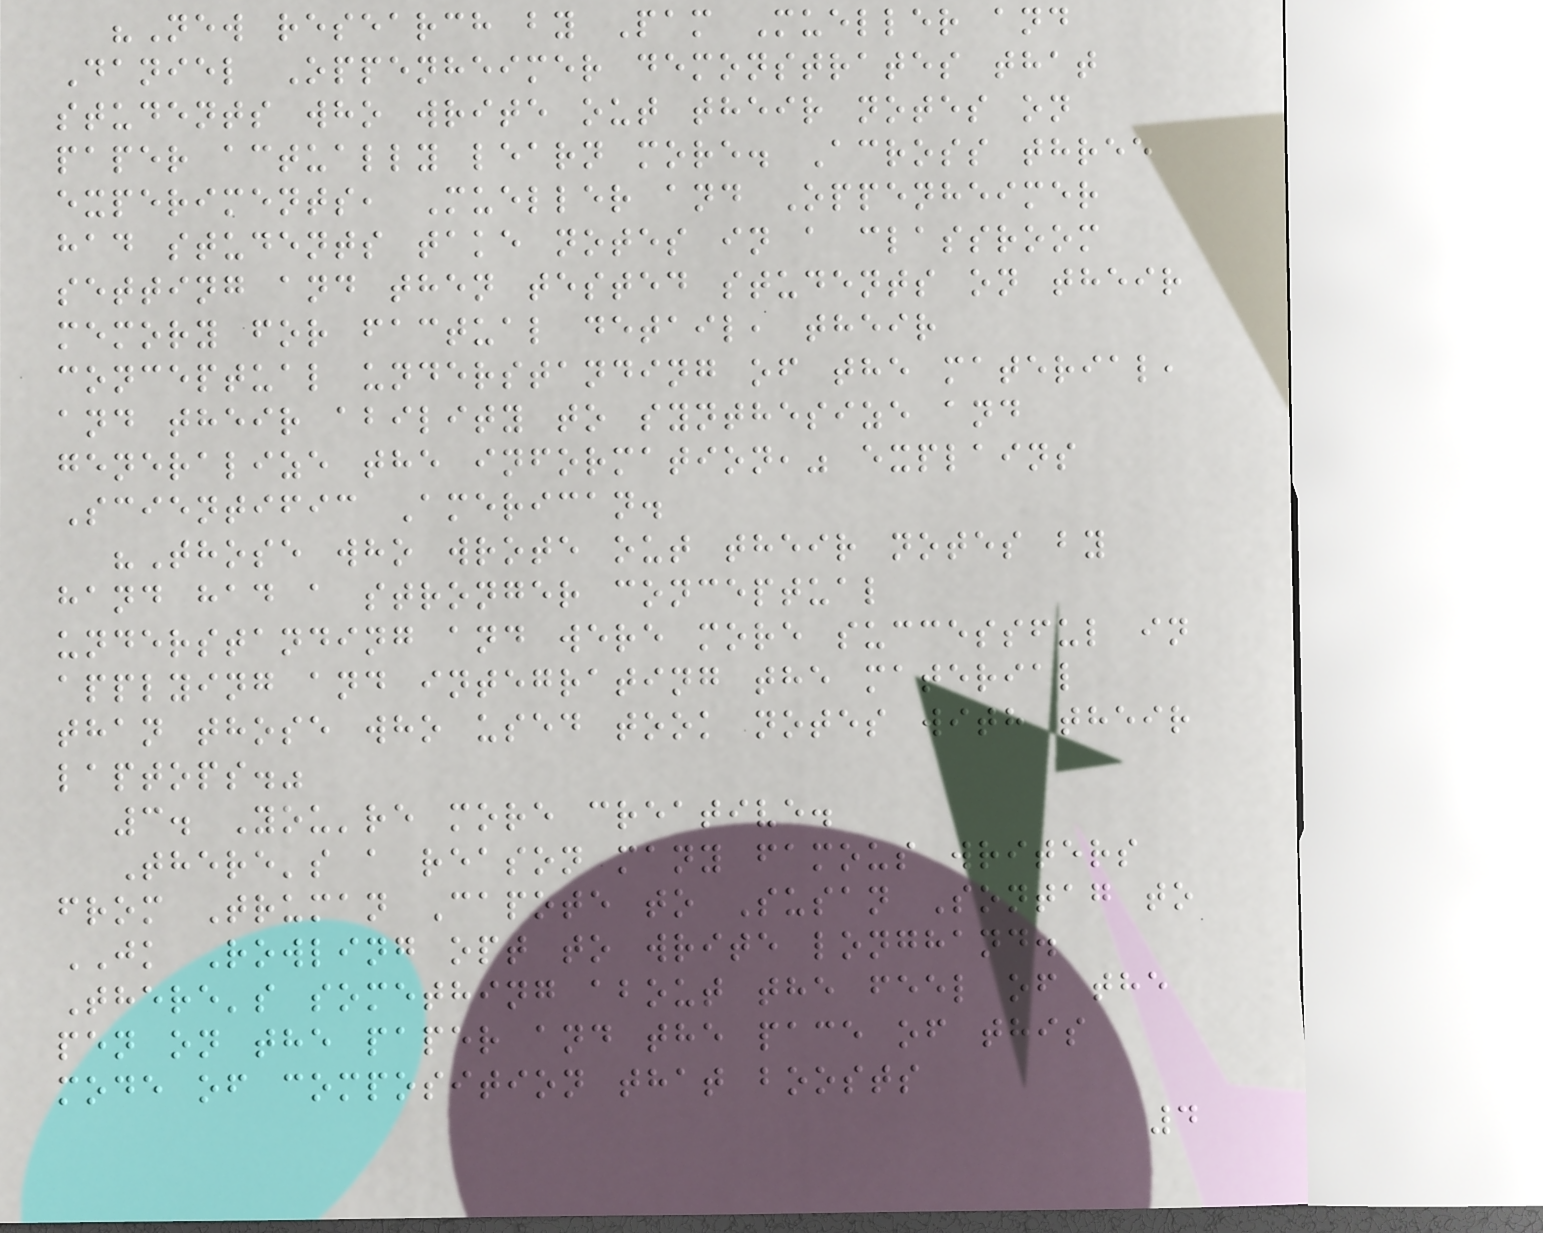"New research by Pam Mueller and
Daniel Oppenheimer demonstrates that
students who write out their notes on
paper actually learn more. Across three
experiments, Mueller and Oppenheimer
had students take notes in a classroom
setting and then tested students on their
memory for factual detail, their
conceptual understanding of the material,
and their ability to synthesize and
generalize the information," explains
Scientific American.
"Those who wrote out their notes by
hand had a stronger conceptual
understanding and were more successful in
applying and integrating the material
than those who used took notes with their
laptops."
3. You're more creative.
There's a reason many famous writers
from Truman Capote to Susan Sontag to
JK Rowling opt to write longhand.
There's something about the feel of the
pen on the paper and the pace of this
mode of composition that boosts
4
